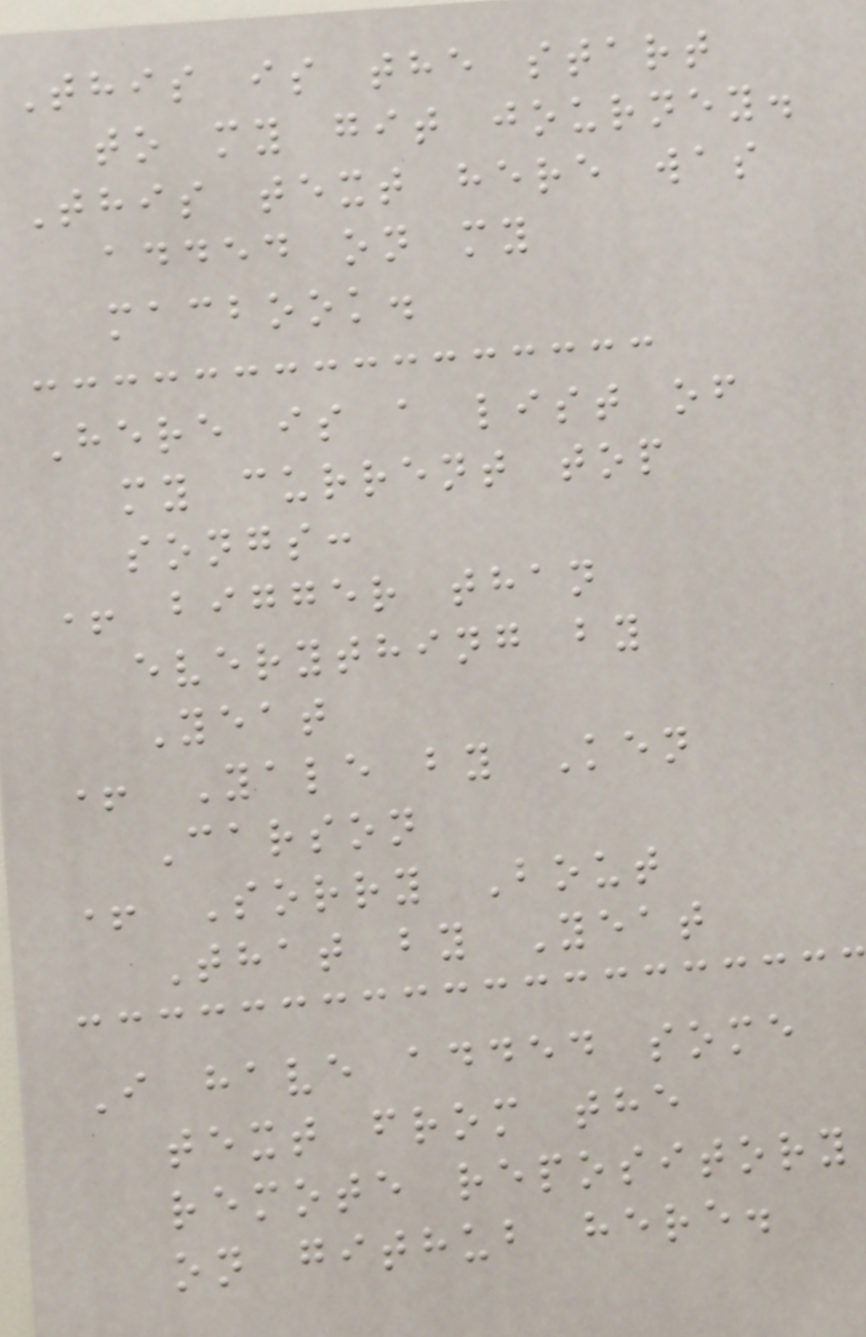This is the start
to my git journey.
This text here was
added on my
macbook.
Here is a list of
my current top
songs:
+ bigger than
everything by
Yeat
+ Yale by Ken
Carson
+ Sorry Bout
That by Yeat
I have added some
text from the
remote repository
on github here.
